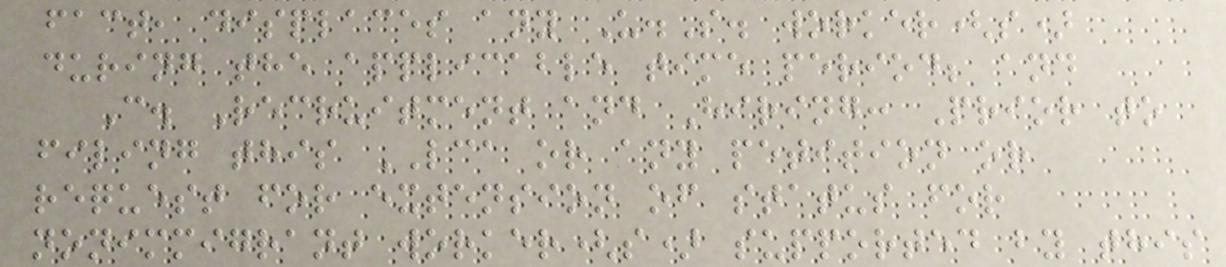fact, displaces any U.S. worker(s)
during the applicable time period; and
C. Recruitment and Hiring: Prior to
filing this LCA or any petition or
request for extension of status for
nonimmigrant worker(s) supported by this
